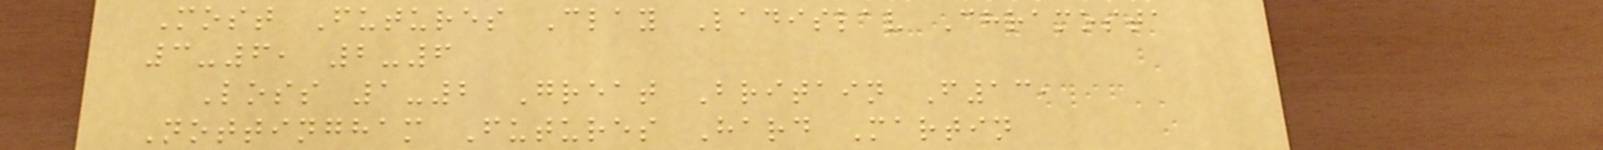Most Futures Clay Ladislav Chramosta
3-6, 2-6
Loss 1-2 Great Britain F13,
Nottingham Futures Hard Martin
